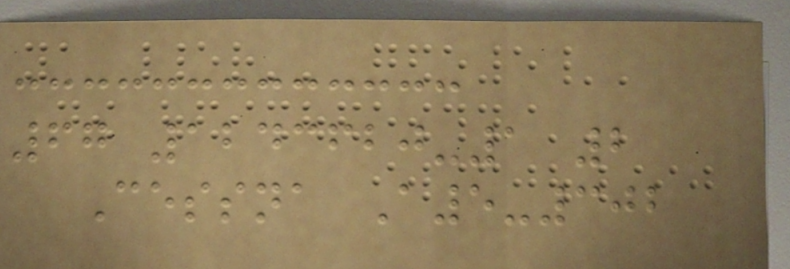67 1243620-1 2
Cessna A5-302
